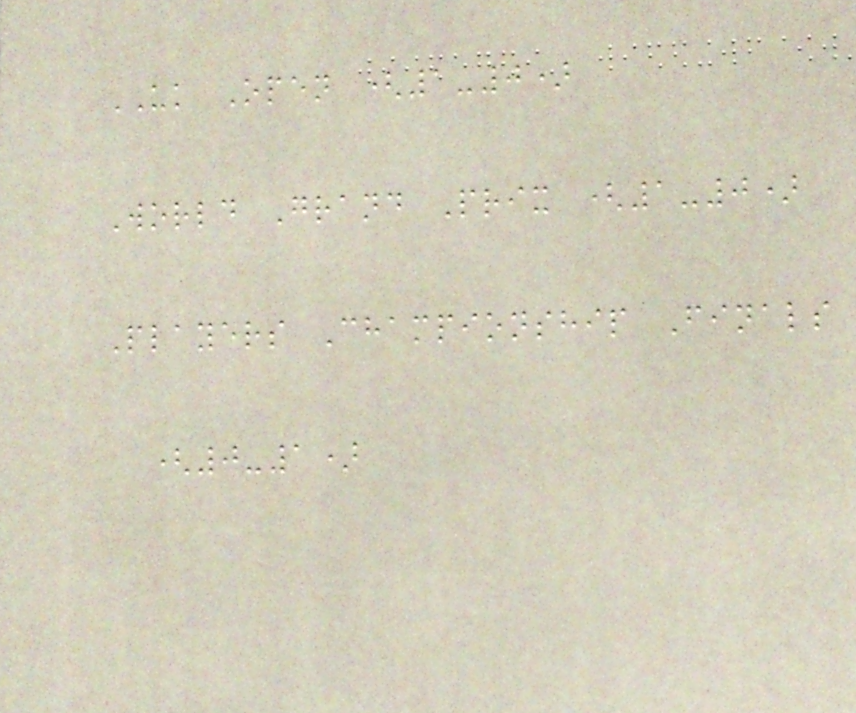UK Open (1-0)
World Grand Prix (1-0)
Players Championship Finals
(0-1)
